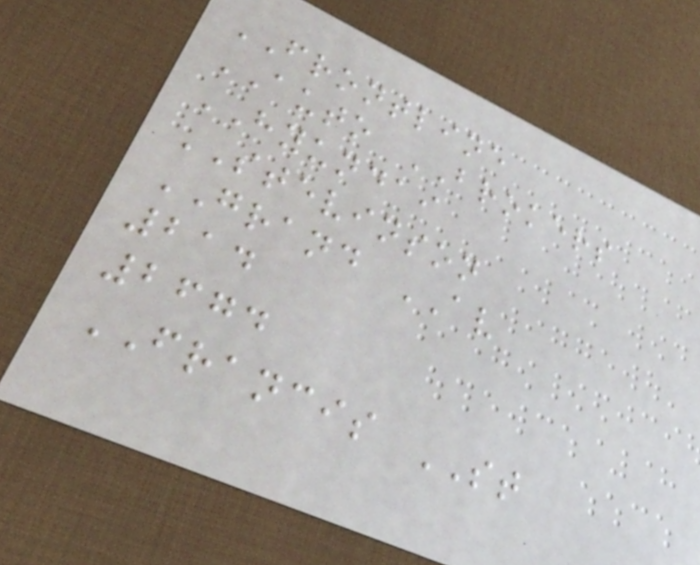FRONTLINE
AUTO BROKERS
HYUNDAI
STEVINSON
GRAND AV
214
2674
FRANCIS ST
